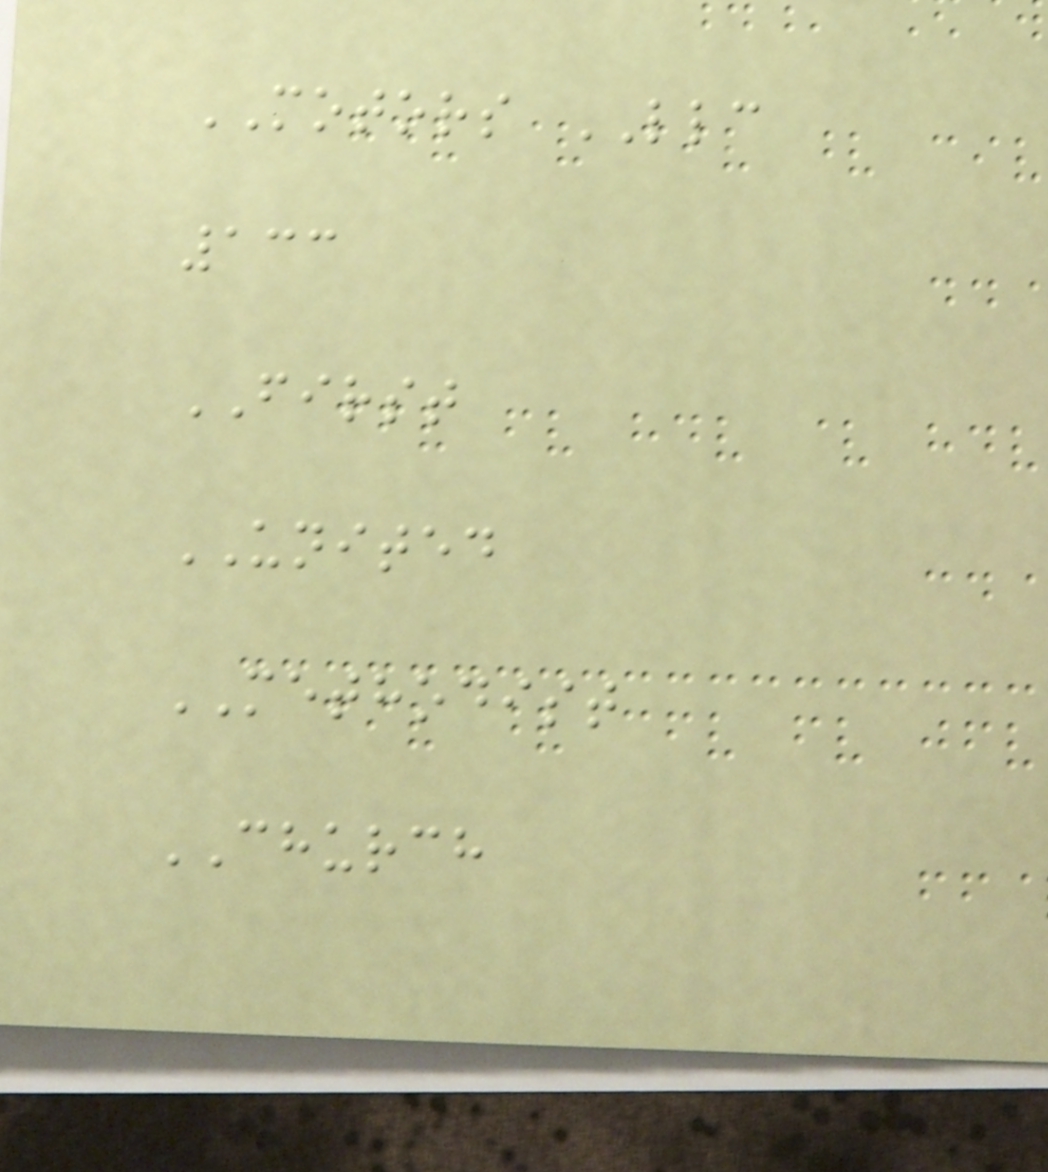MOTORS LLC
133
FIRST
UNITED
METHODIST
CHURCH
